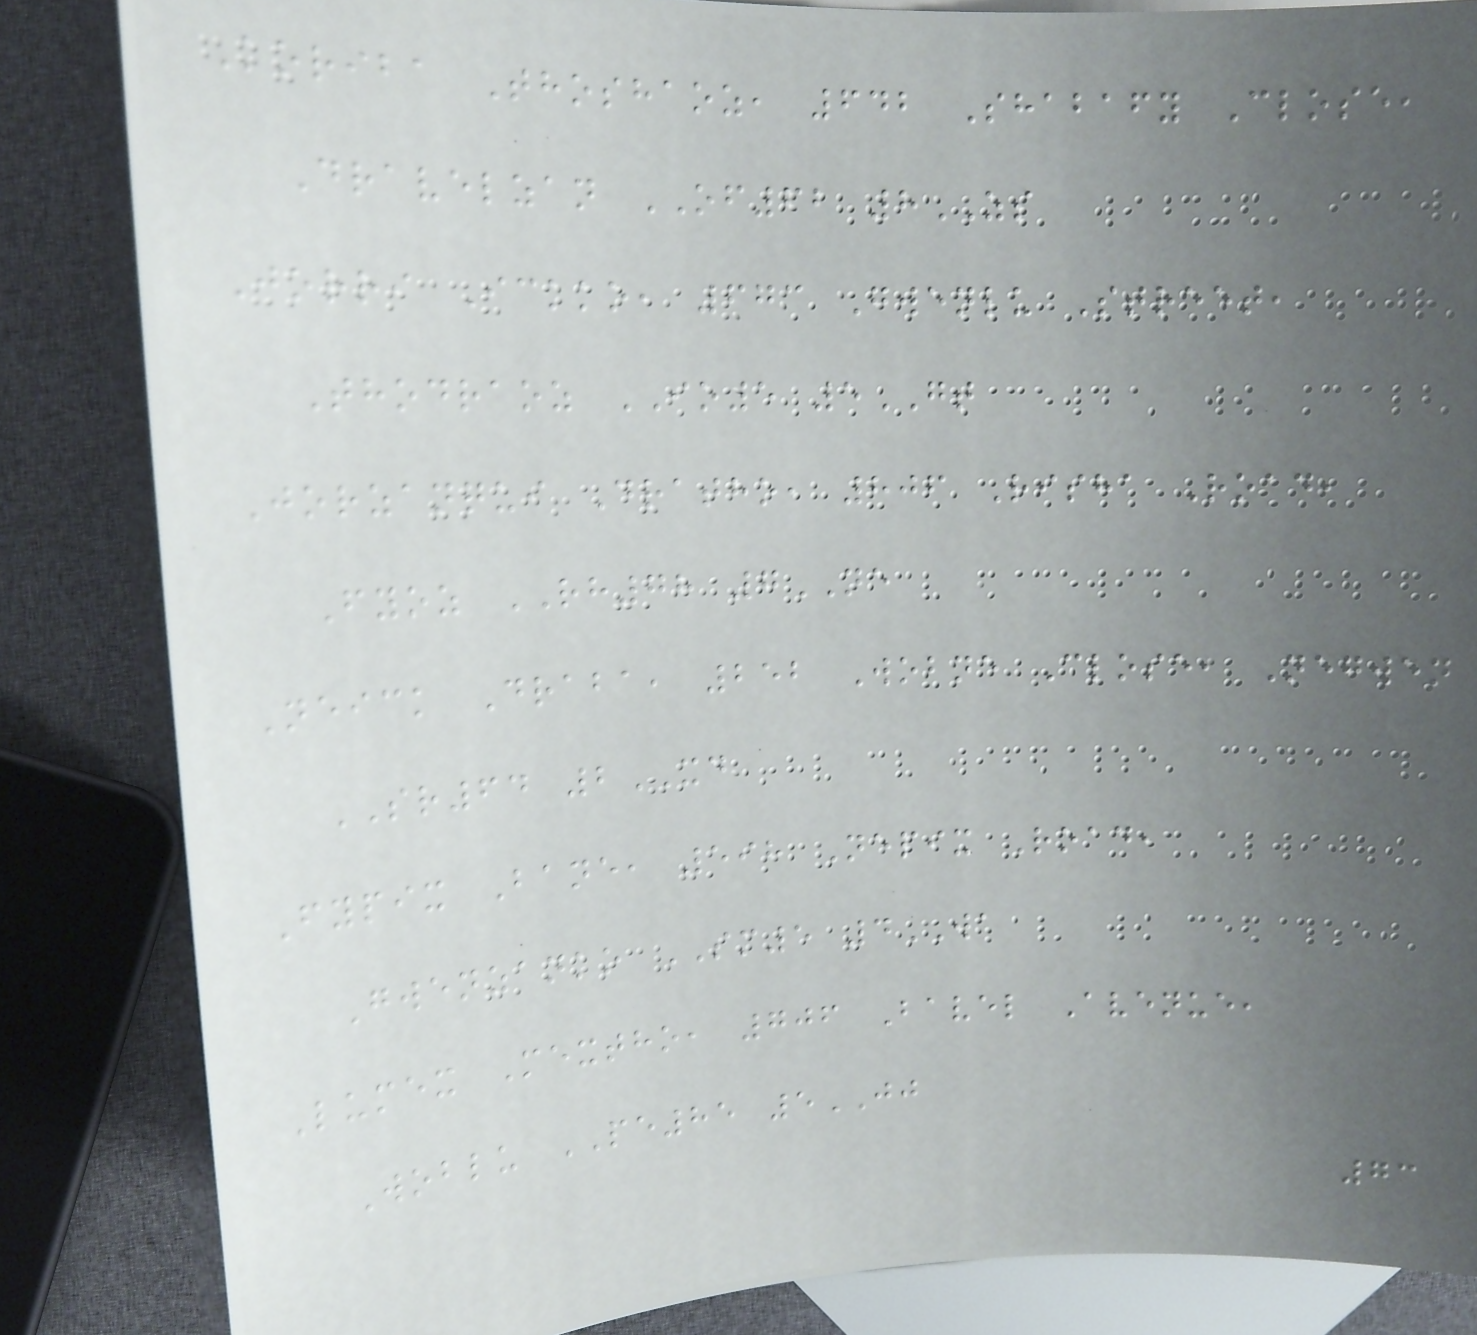Koriba Thoshaoz, 642 Shabafy Close,
Dravelzan OF62 8ZS
Jorri Ickko, 673 Gwenlu Street,
Thodraoz IO5 5GT
Jorzanqui Dratho, 806 Risha Road,
Fyoz RH78 7NE
Neick Draba, 252 Wobne Close, Negwen
SR64 2XD
Fypix Bane, 598 Nepix Road,
Gwenzanko SM5 4WA
Lumex Mextho, 706 Bavel Avenue,
Woblu PE85 5JJ
73
